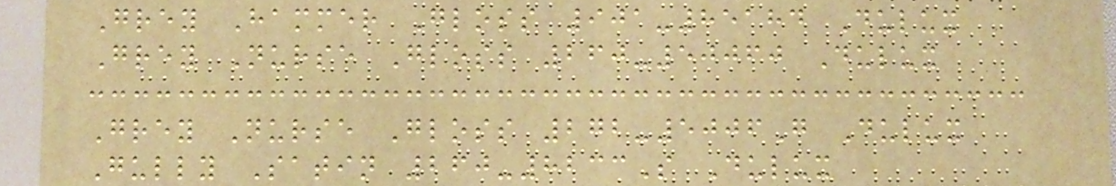Grey Hammer Gloss 901-85184 Dulux
Grey Nurse Gloss 260-50060 Dulux
Grey Nurse Gloss 272-5006G Dulux
Gully Satin 260-8233S Dulux
